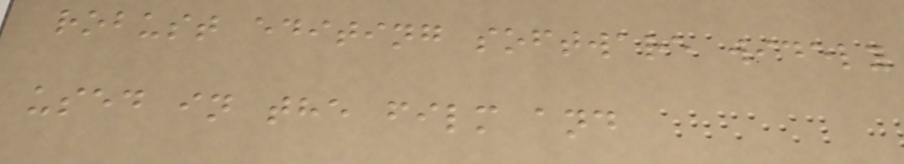robust editing software widely
used in the film and
